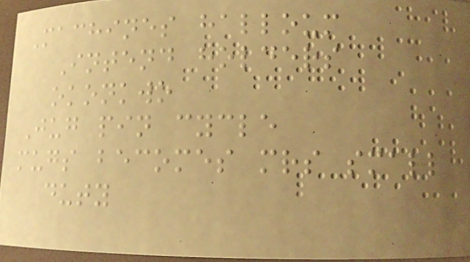Machines halloum
Intend holders
okonkwo
Jug pin cycle
mugs becomes mrs small
duty
